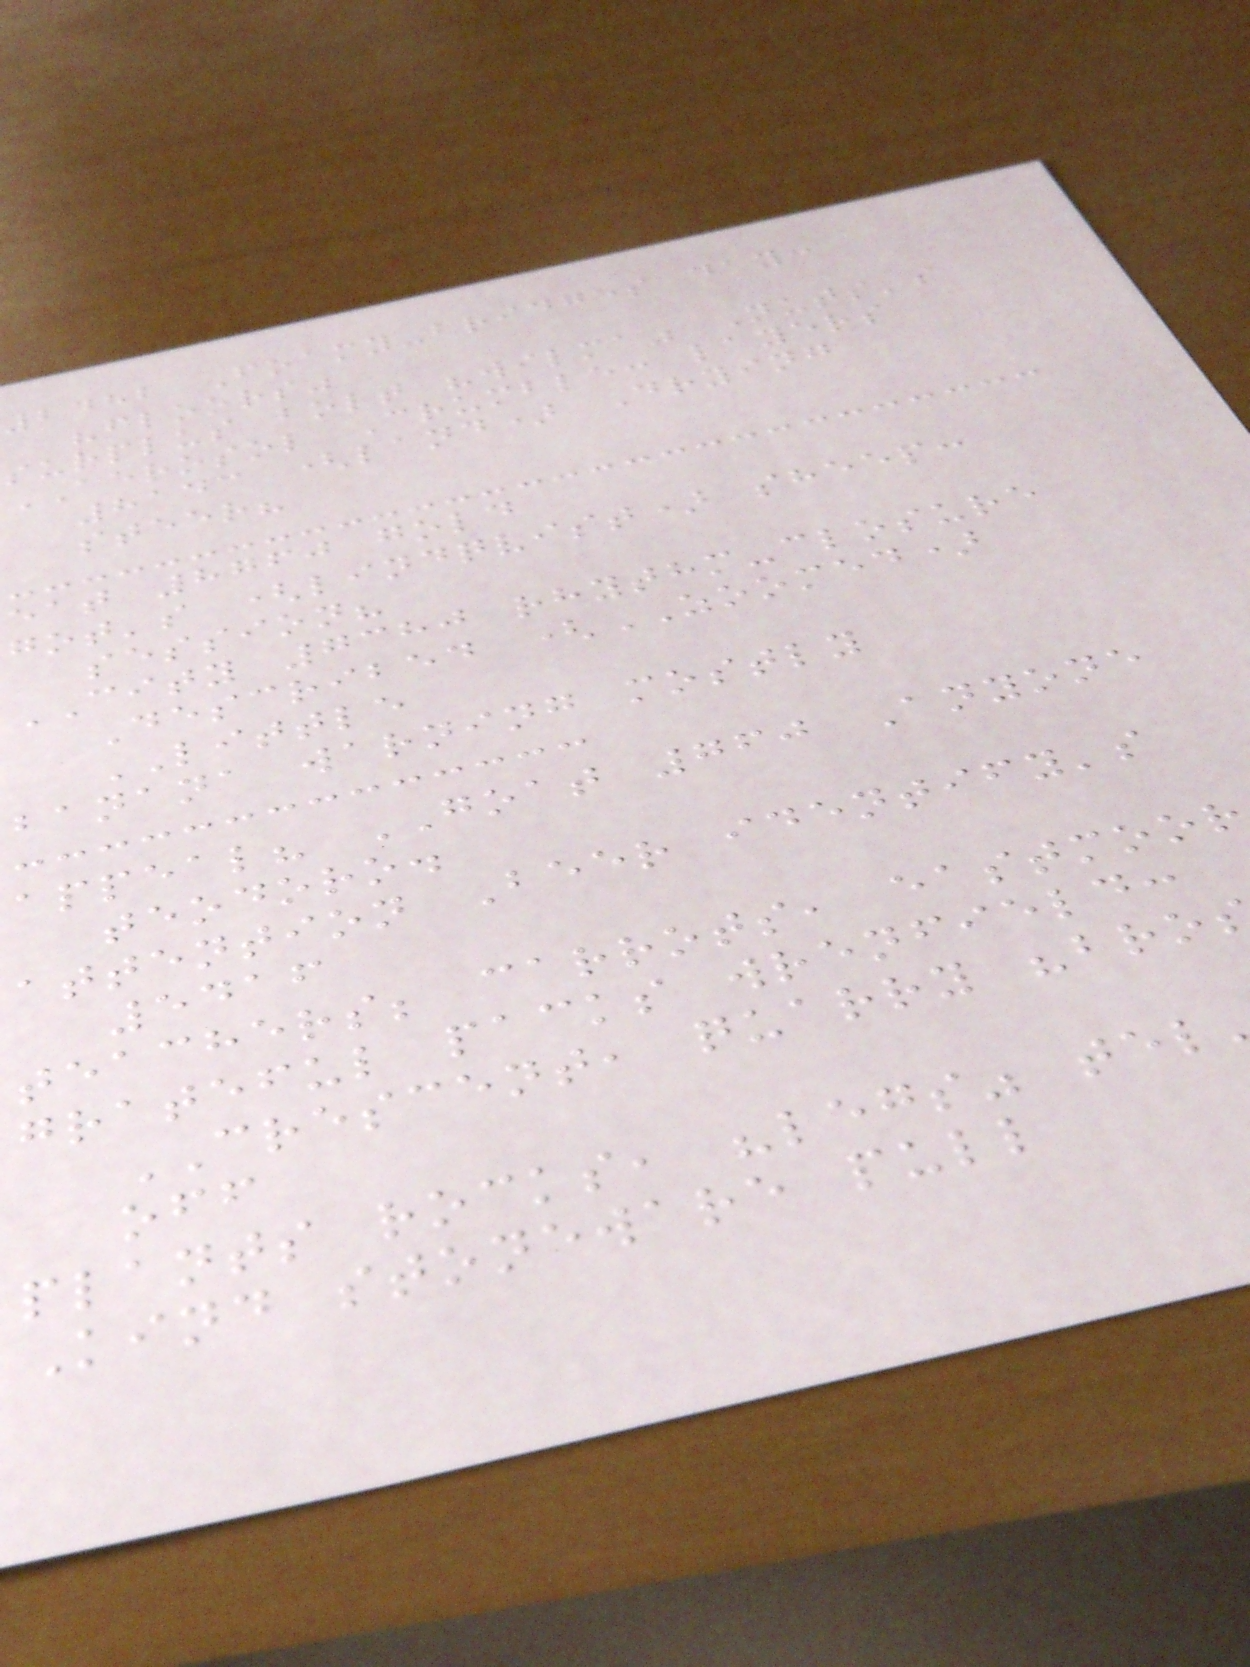2482 Foamy-bridges day:
"floors"
surplus bolt "wilma" Nuts's
AEROSOL Crumble: layers
8143 (land) Drying
steer?
eat 8760 gold
got's (lindqvist) sheep:
session?
CITY 7380 rhythm-closure
Described (ZOOMED)
LITTLE
banana warning mostly
appeal? GOAT 760 Anyone
teodoro.
attention Beer identify's
5416
teachers; carrots, eastmoor
grateful packs wrenfield:
CRESCENT, quarry "bro
off
plants rocks, "legs" tel
Kind stoneware pull
